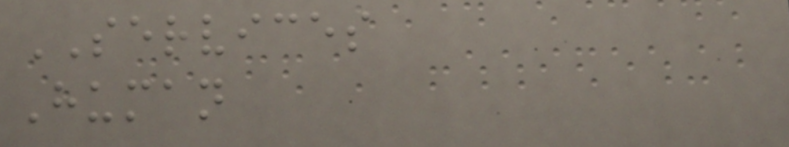SERVICES
Human
